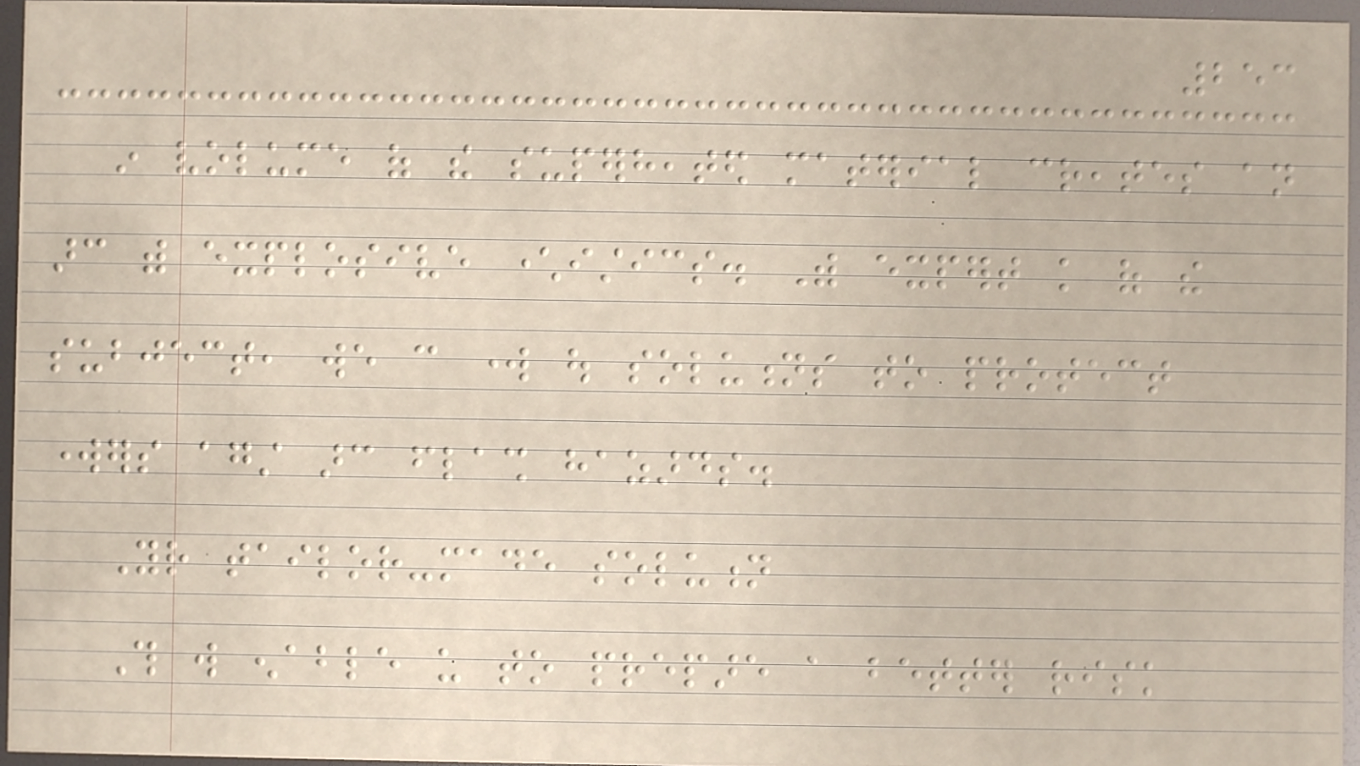253
in volume of the superheated material creates an
arc with explosive characteristics. With expert knowledge of the
subject, we can work out solutions to protect
workers against arc flash hazards.
Your tailor-made solution
This will enable us to prepare a better risk
